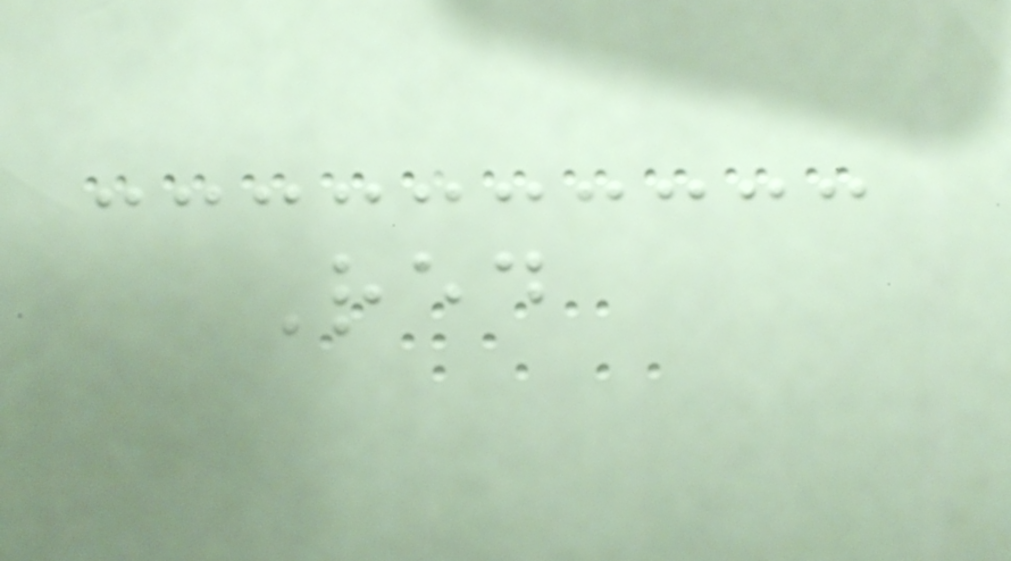Red
